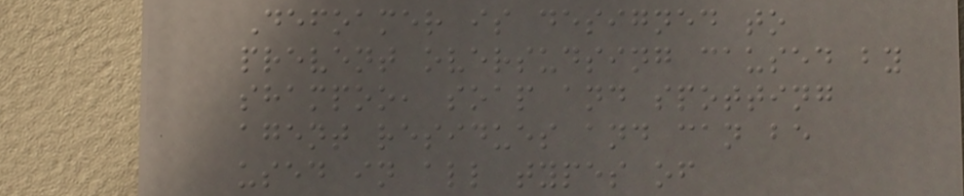Defoamer is designed to
prevent oversudsing caused by
shampoo, soap and spotting
agent residues and can be
used in all types of
